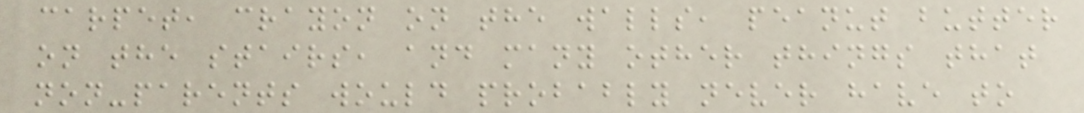carpet, crayon on the walls, peanut butter
on the stairs, and many other things that
non-parents would probably never have to
